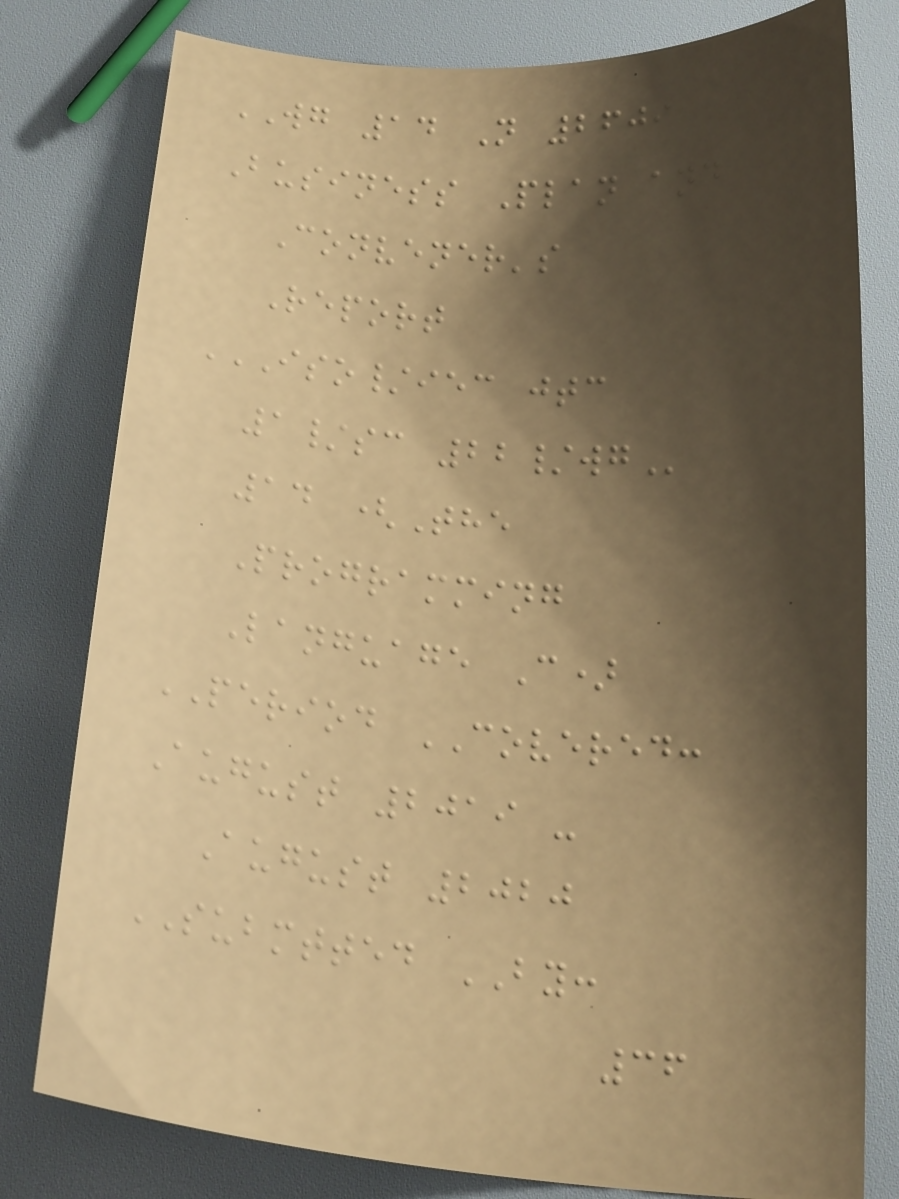WG 14 N 2609
Business Plan and
Convener's
Report
ISO/IEC JTC
1/SC 22/WG
14 (The
Programming
Language C)
PERIOD COVERED:
August 2019 -
August 2020
SUBMTTED BY:
36
